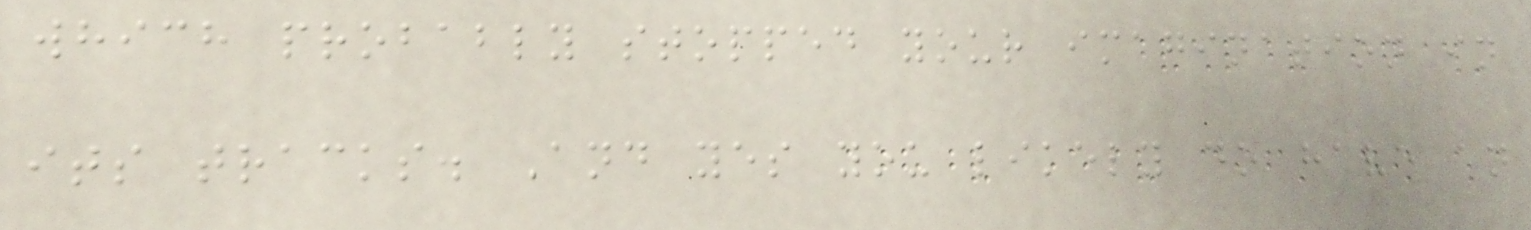which probably stopped your imagination in
its tracks. And yes you likely do have an
